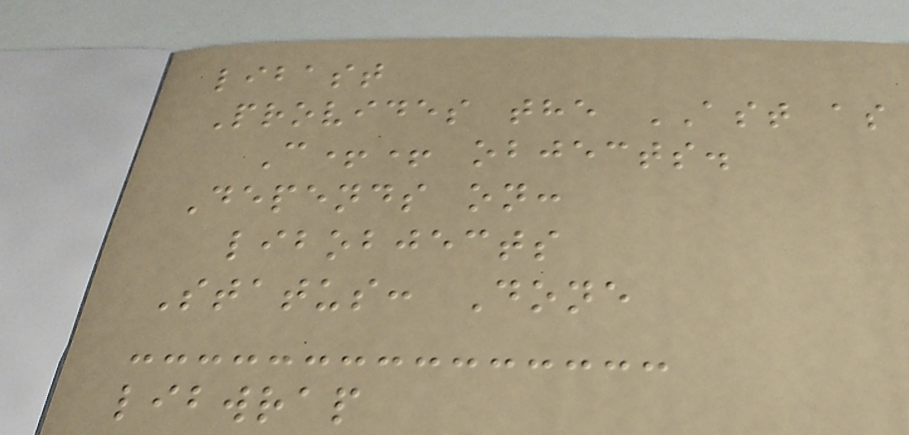libast
Provides the AST as
C++ objects.
Depends on:
libobjects
Status: Done
libwrap
